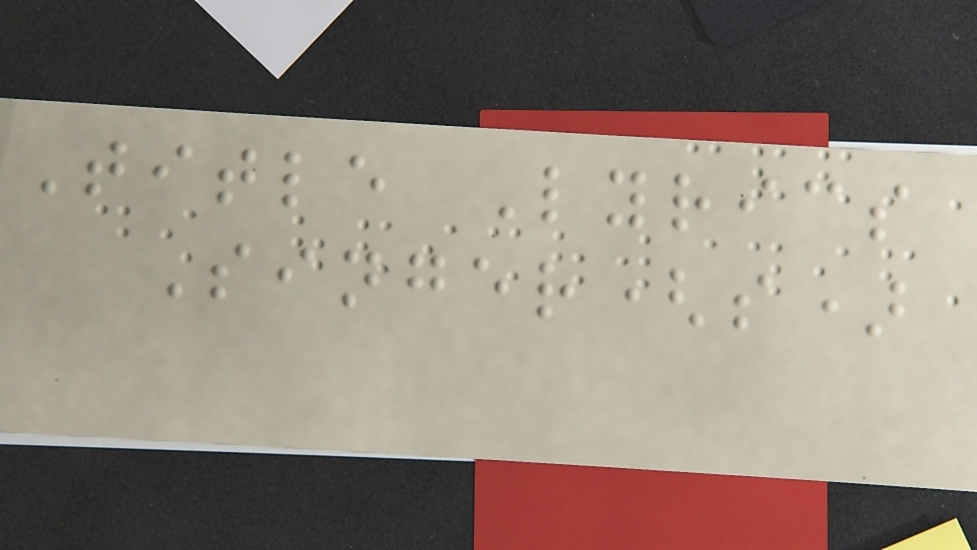Title Lyrics
Singer(s)
